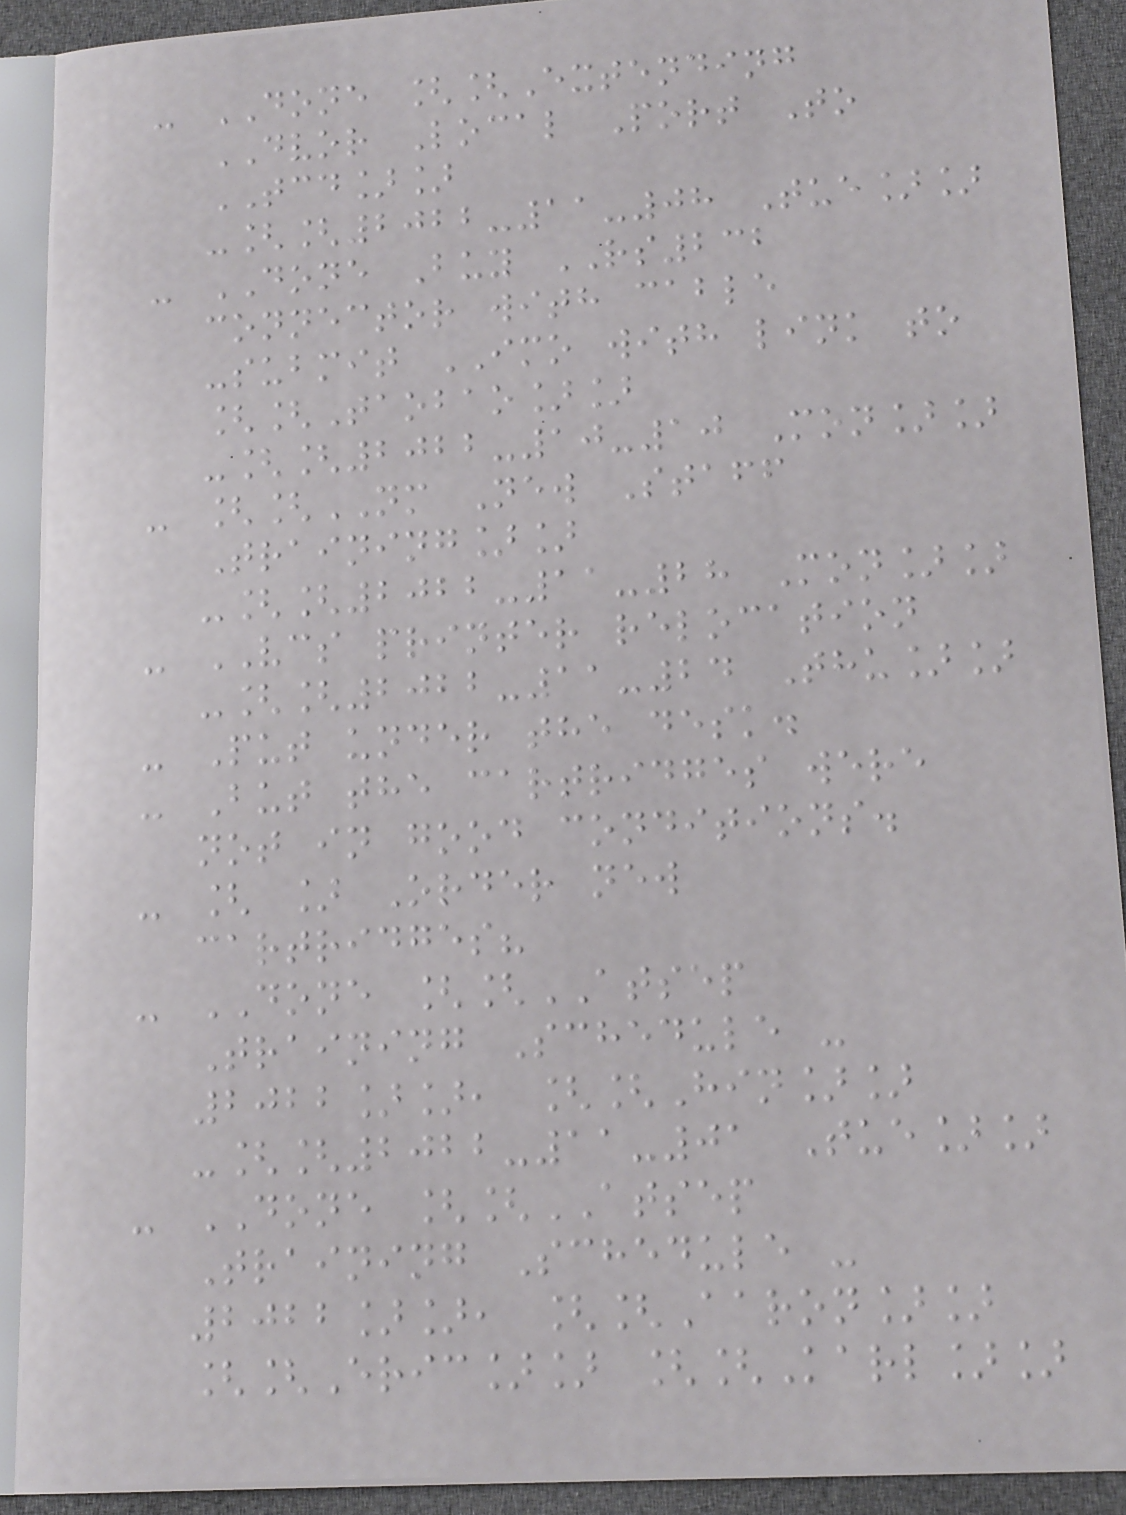- DONE [[Extending
DVOR Local Port To
TCD]]
-[[2022-11-08 Tue]]
- DONE Buy RS232
connector with cable
-submit IMO with link to
[[Taobao]]
-[[2022-10-10 Mon]]
- [[NM New Staff
Training]]
-[[2022-11-28 Mon]]
- VCS printer relocation
-[[2022-11-24 Thu]]
- Put under the desk.
- But the cartridges were
not in good conditions.
- [ ] Order new
cartridges?
- DONE [[ATSEP
Training Schedule -
2022]], [[Hin]]
-[[2022-11-01 Tue]]
- DONE [[ATSEP
Training Schedule -
2022]], [[Aaron]]
[[Eric]] [[Karl]]
